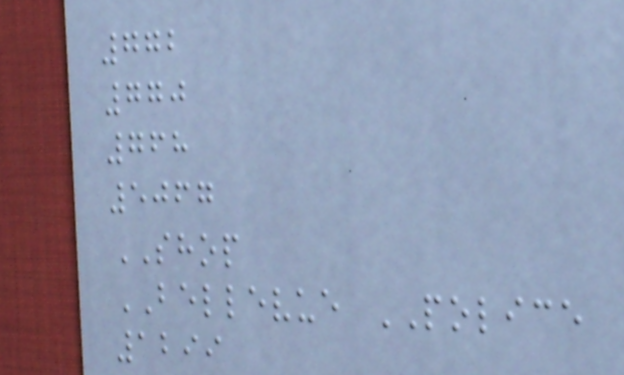772
770
768
5067
SHOP
BELLEVUE POLICE
1299
